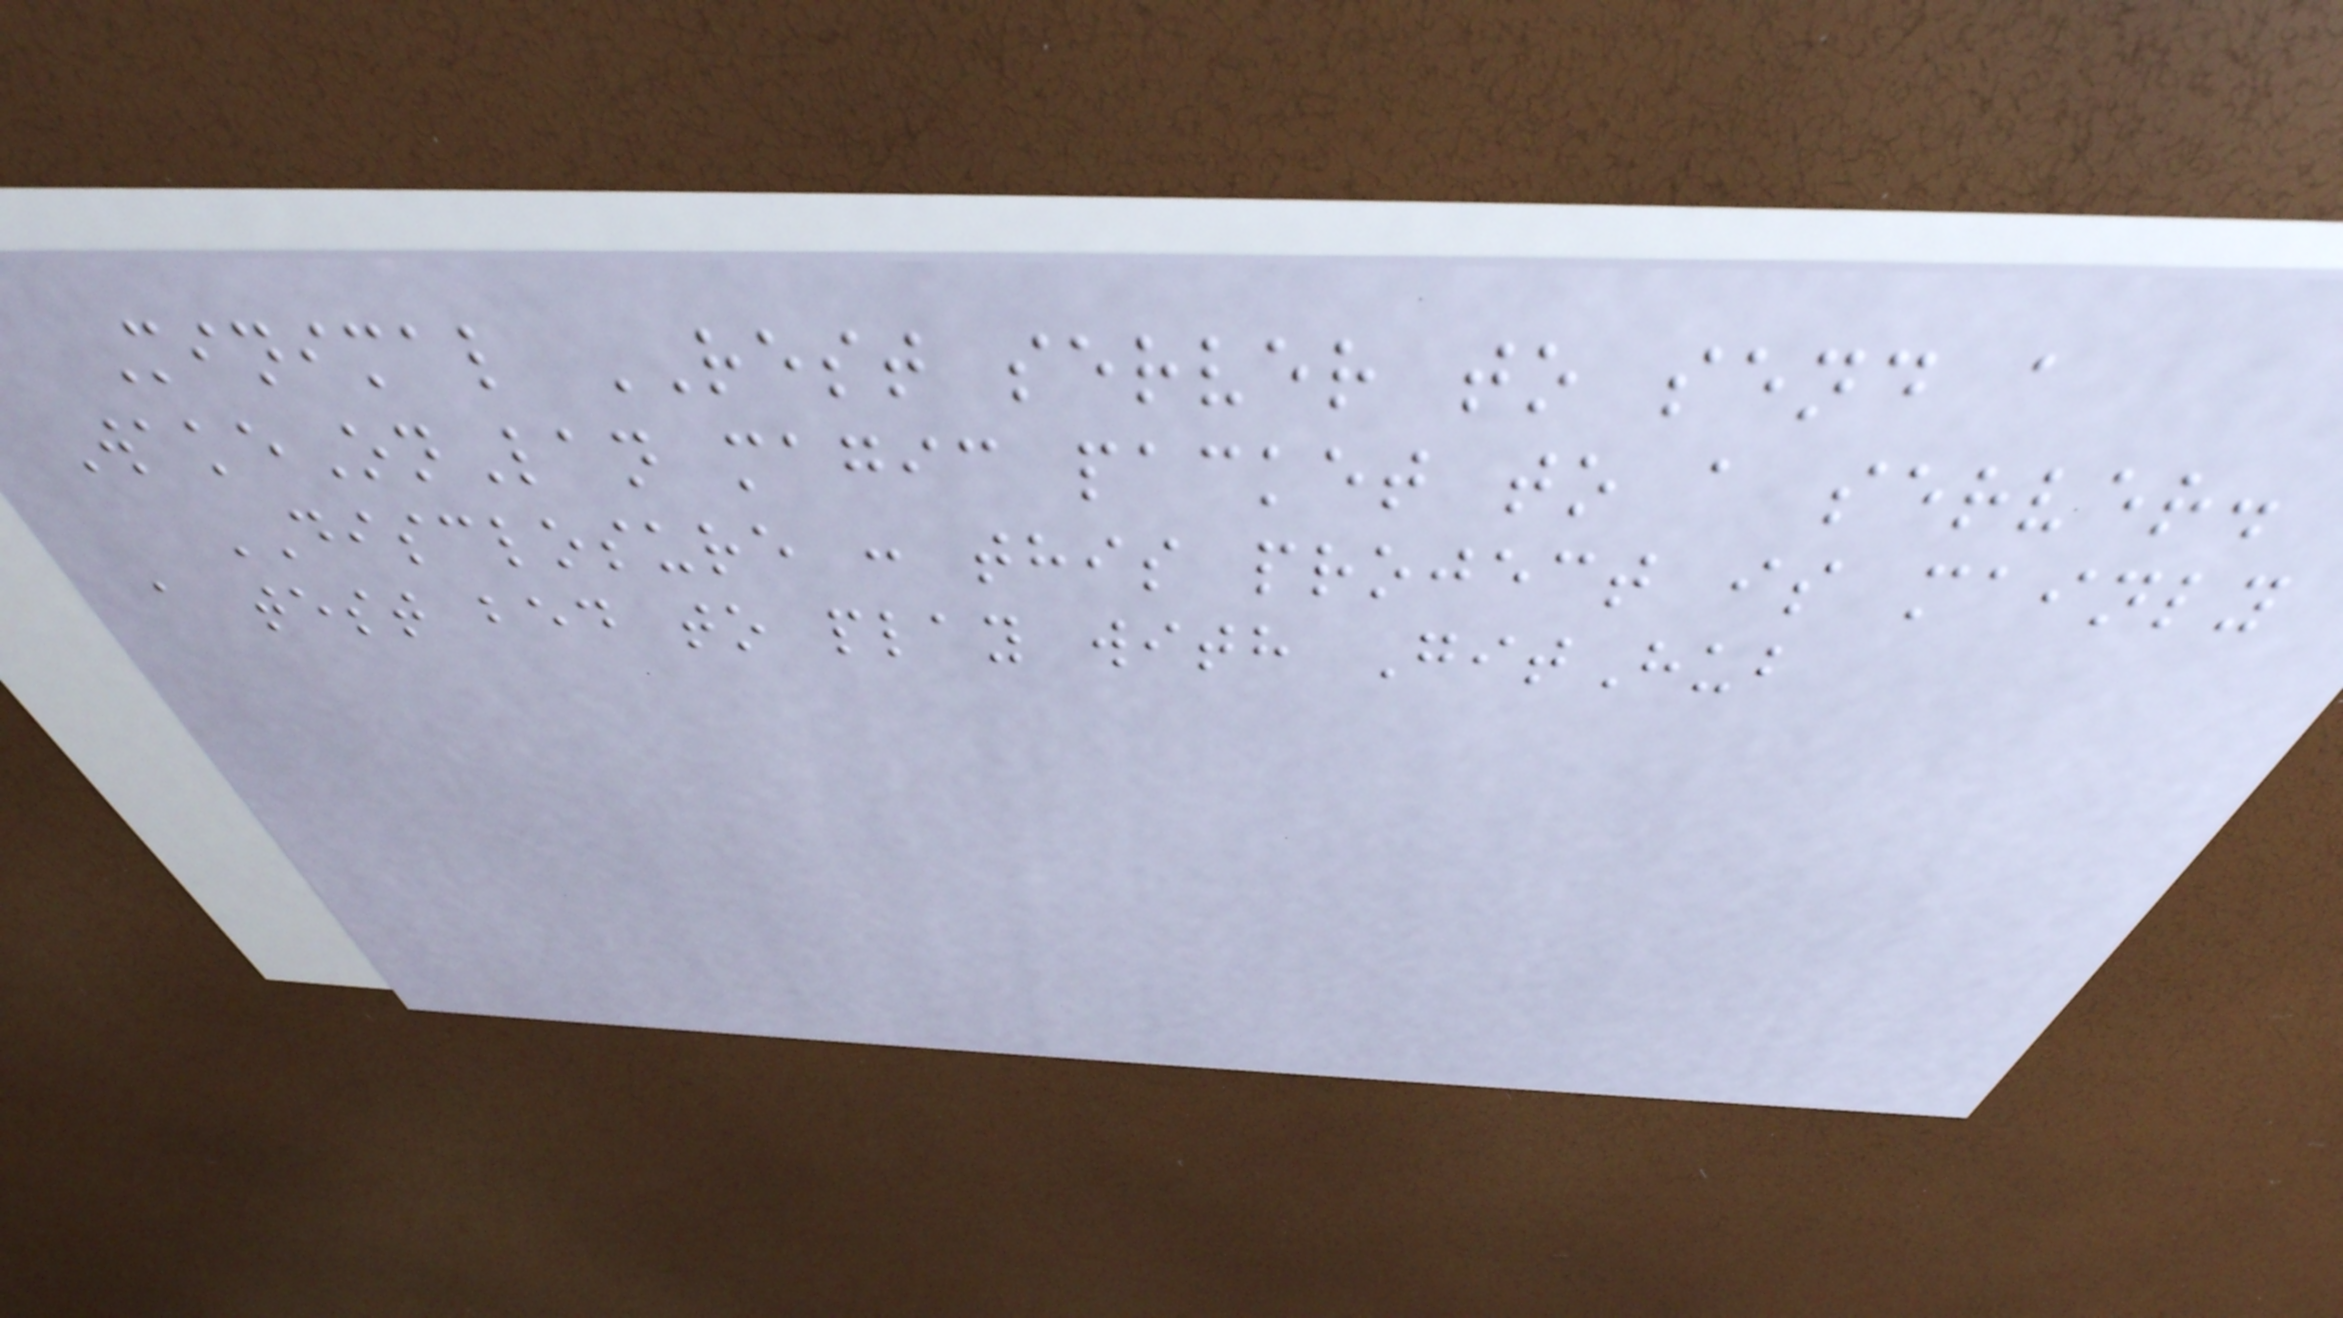Minimal REST server to send a
WakeOnLan magic packet to a server.
DISCLOSURE : this project is mainly
a test bed to play with GitHub
